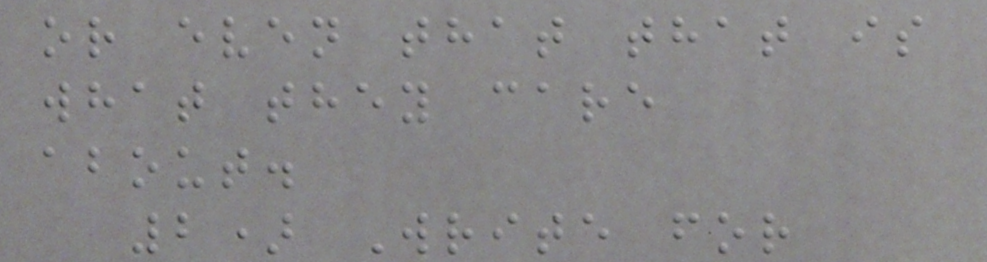or even that that is
what they care
about.
2) Write for
